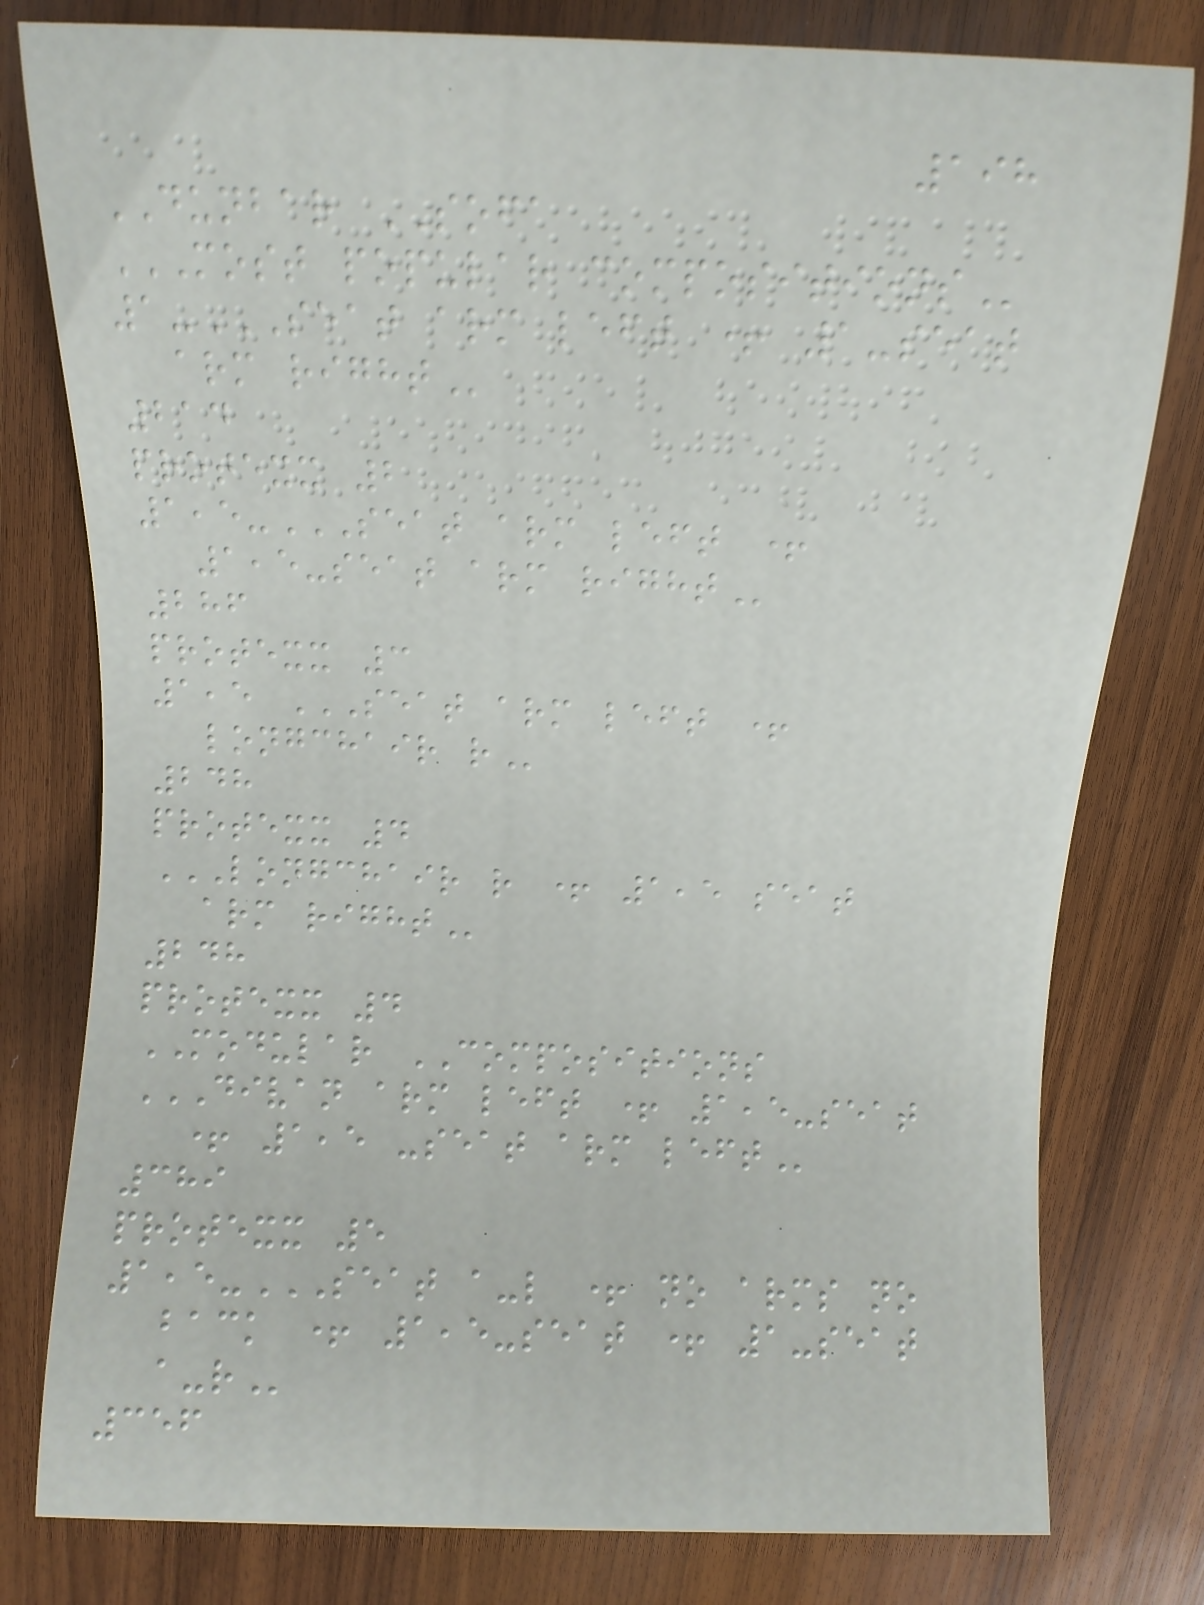198
DUNBAR SOFA
MOST POPULAR COMPOSITIONS
1-SEAT ARM LEFT + 1-SEAT
ARM RIGHT
214
protexx 2
1,5-SEAT ARM LEFT +
1,5-SEAT ARM RIGHT
286
protexx 3
1,5 SEAT ARM LEFT +
LONGCHAIR R
248
protexx 4
LONGCHAIR R + 1,5 SEAT
ARM RIGHT
248
protexx 4
MODULAR COMPOSITIONS
DIVAN ARM LEFT + 1,5-SEAT
+ 1,5 -SEAT ARM LEFT
389
protexx 5
1,5-SEAT A-L + NO ARMS NO
BACK + 1,5-SEAT + 1-SEAT
A-R
356
